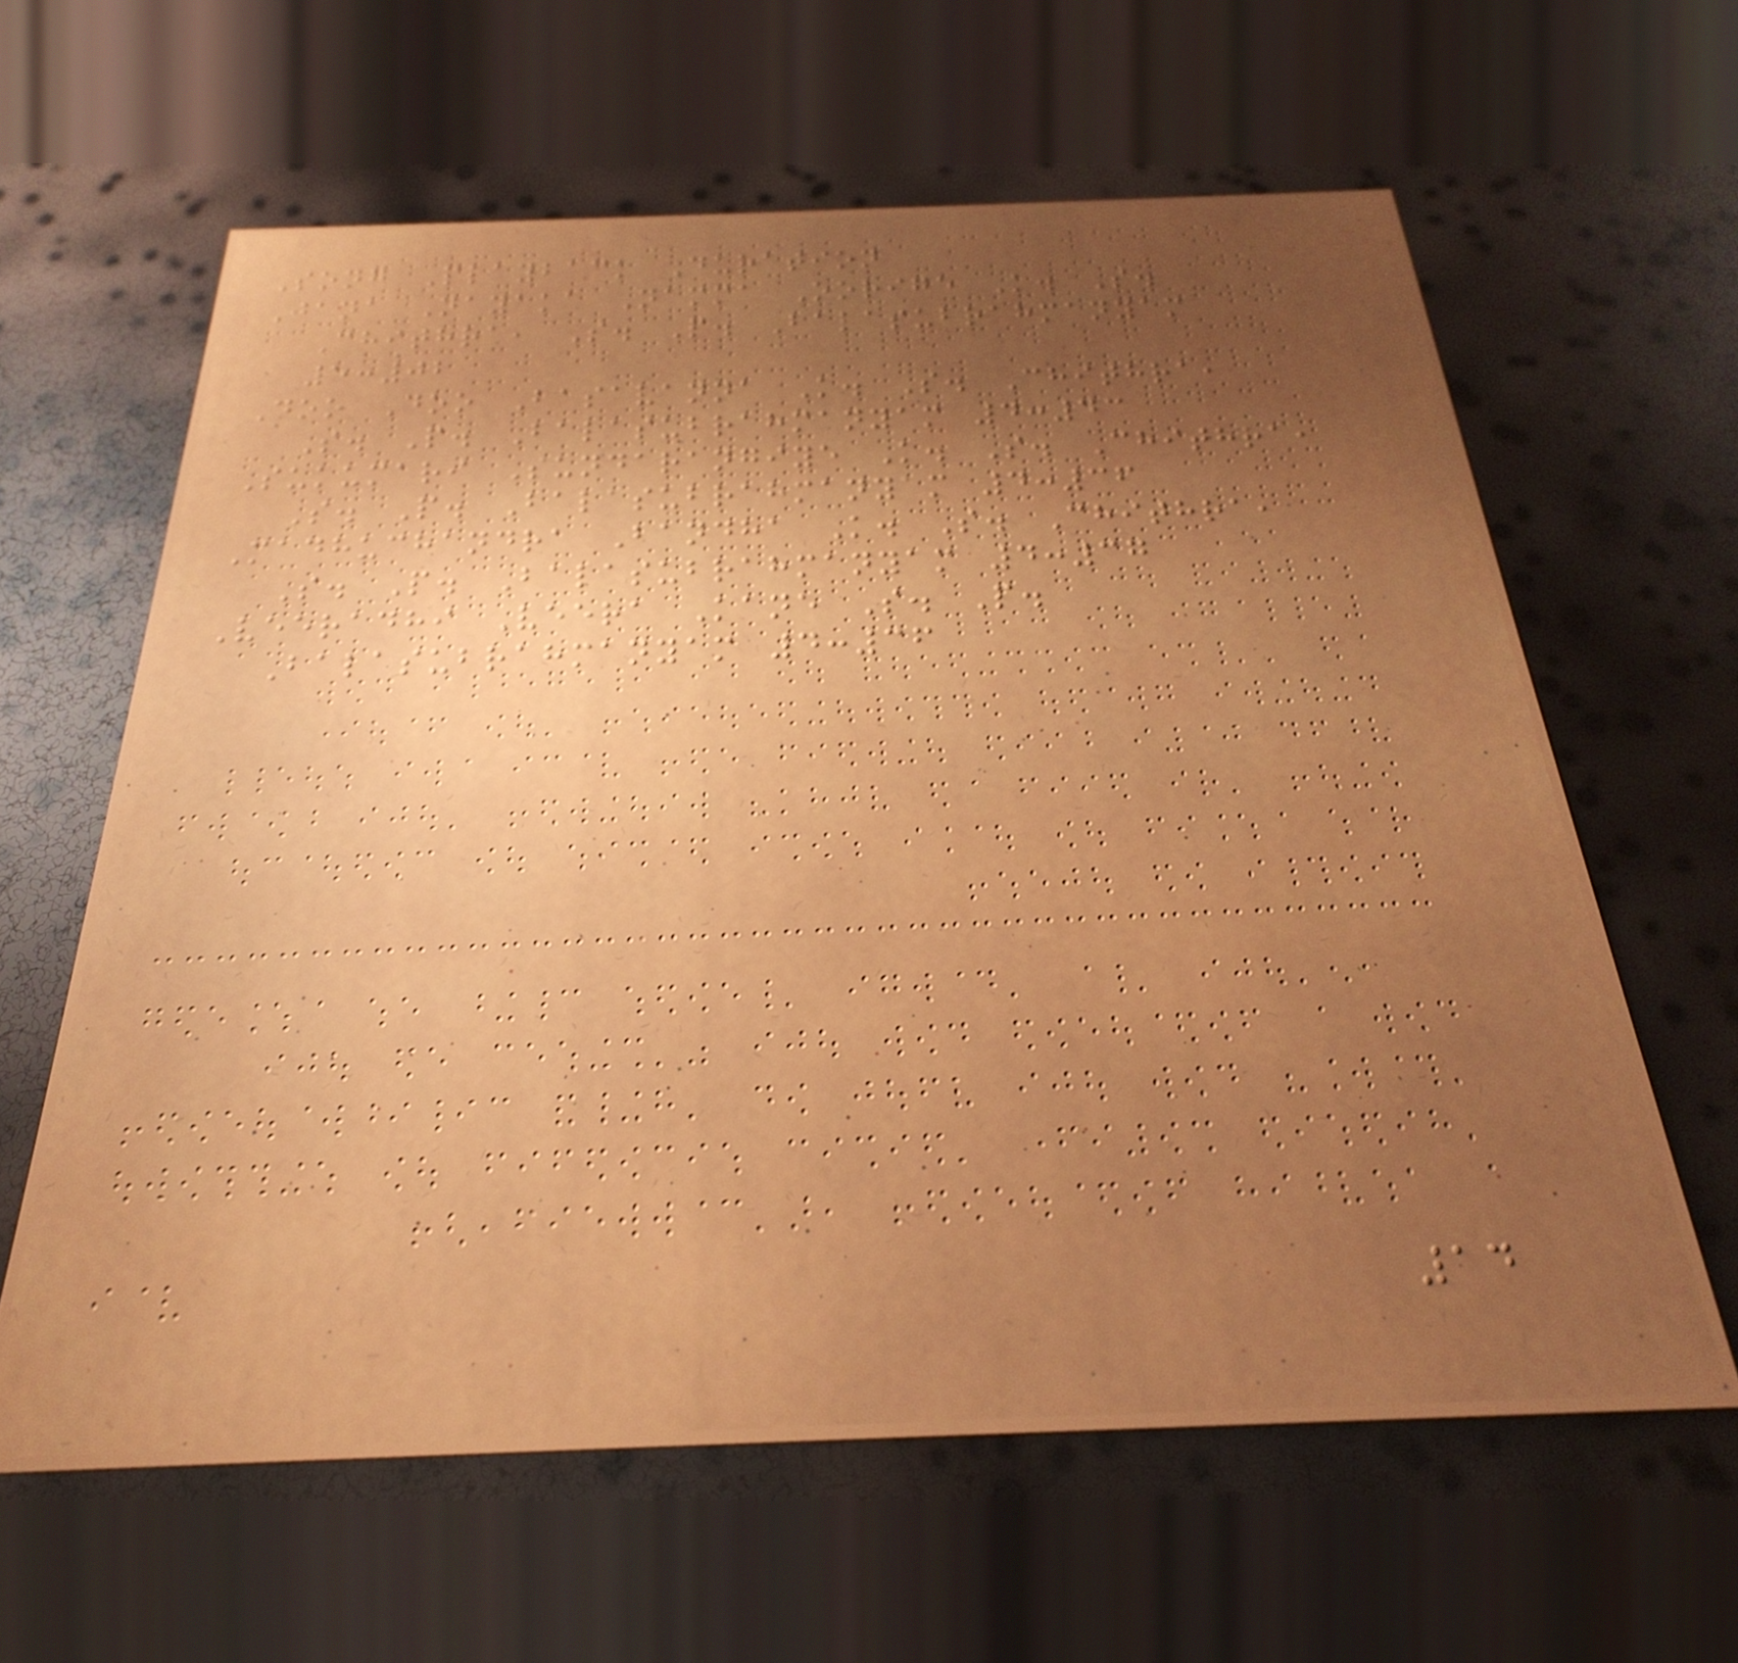Song Playback Duration
Jana Nayaka Namma Oorige K. S.
Chithra, S. P. Balasubrahmanyam
5:02
Doo Doo Basavanna K. S. Chithra,
S. P. Balasubrahmanyam 4:43
Sukumari Sundarangiye K. S. Chithra,
S. P. Balasubrahmanyam 4:36
Madhuchandra Bandha K. S. Chithra,
S. P. Balasubrahmanyam 4:37
Veeradhi Veera Kane S. P.
Balasubrahmanyam 4:36
14
